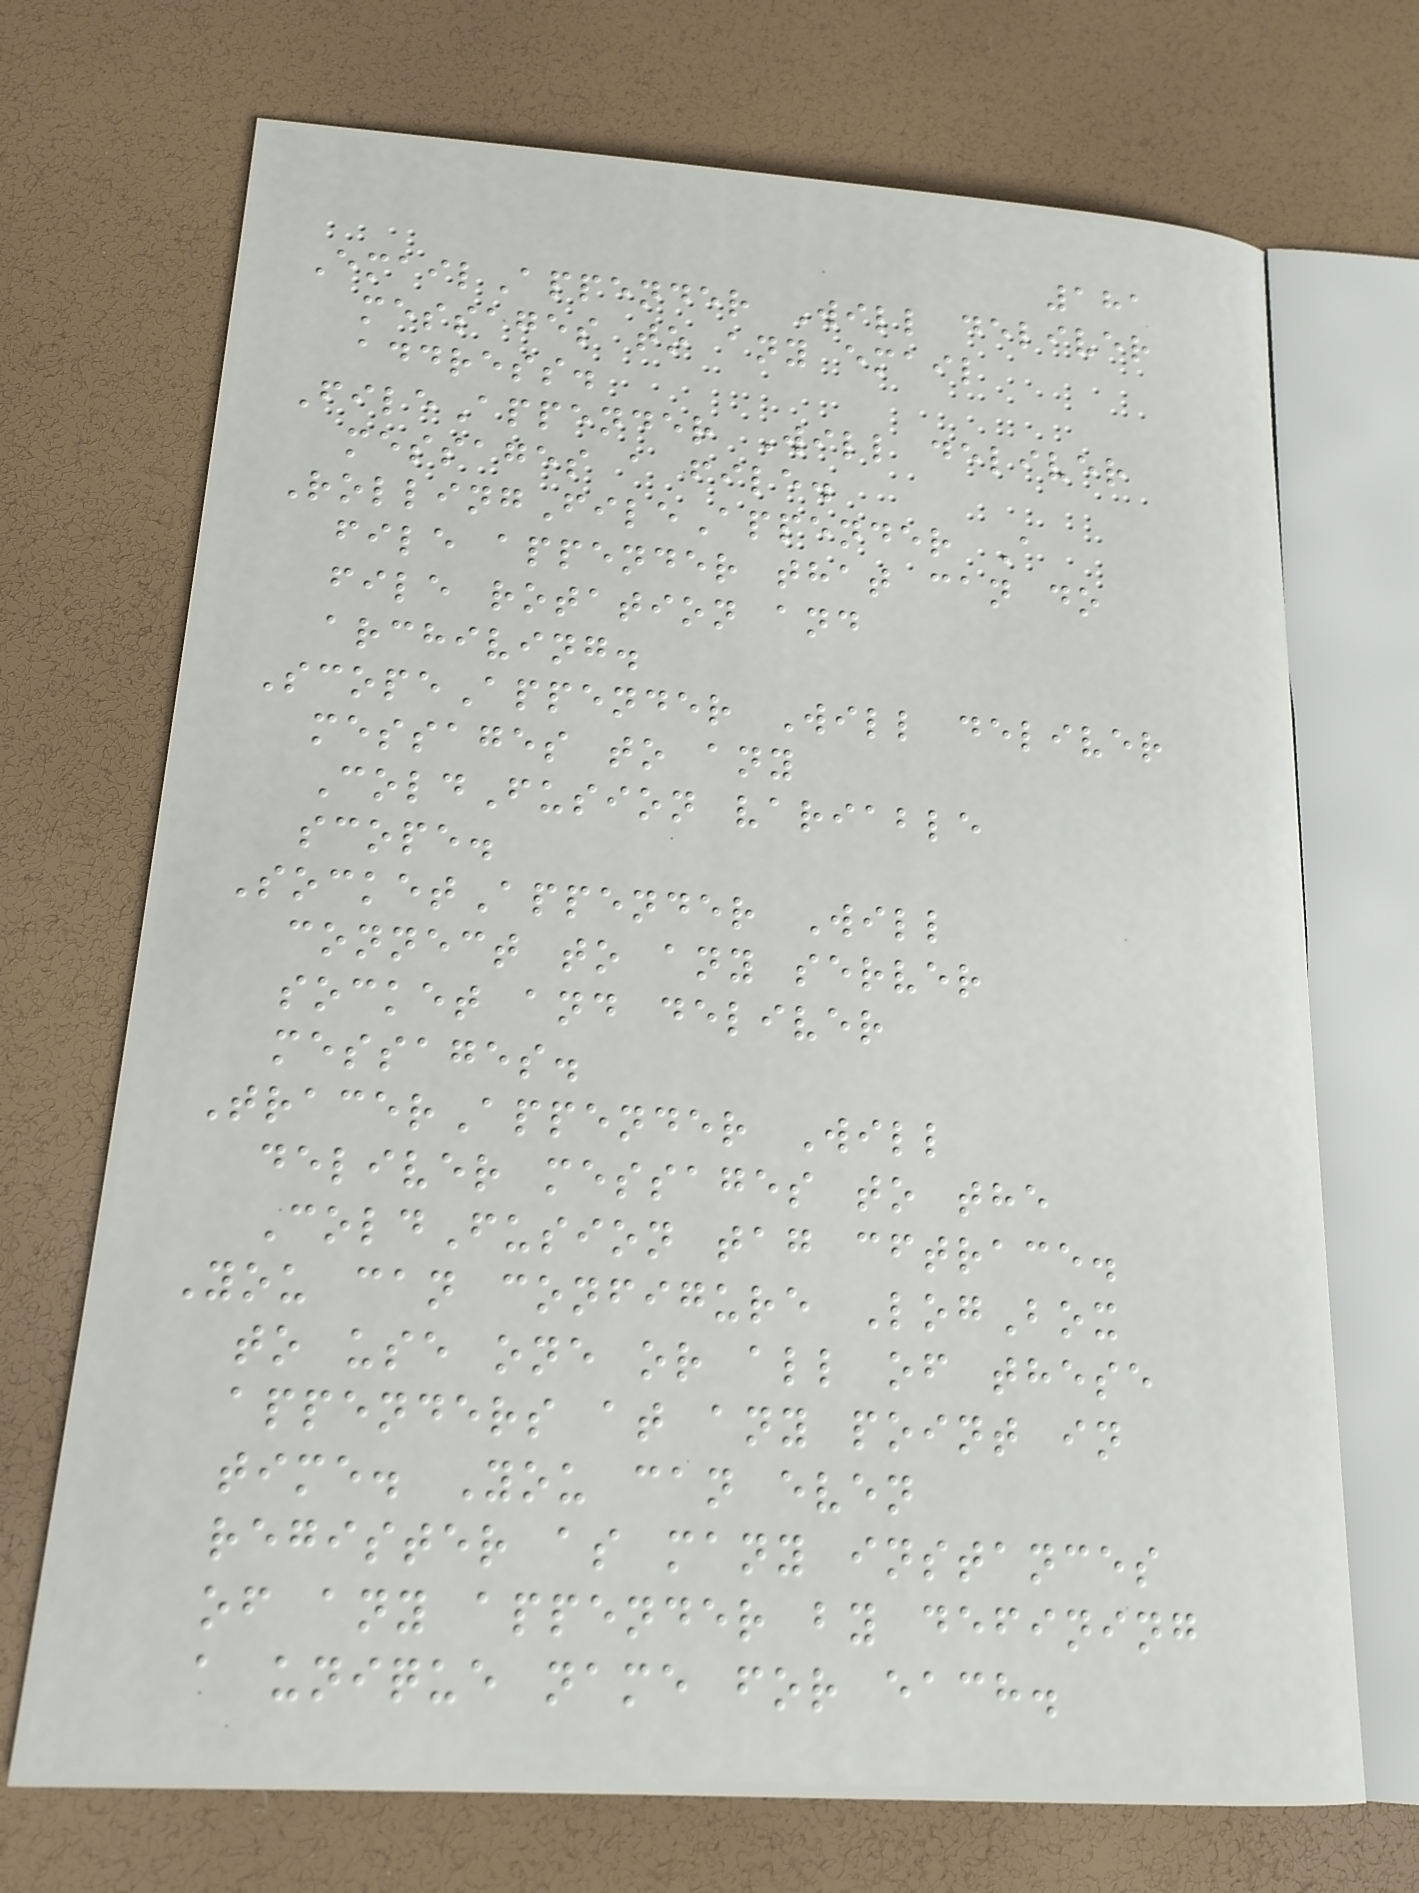181
EmailAppender Will deliver
messages to any email
address.
FileAppender Will deliver
messages a file.
RollingFileAppender A
file appender that can do
file rotation and
archiving.
ScopeAppender Will deliver
messages to any
ColdFusion variable
scope.
SocketAppender Will
connect to any server
socket and deliver
messages.
TracerAppender Will
deliver messages to the
ColdFusion tag cftrace.
You can configure LogBox
to use one or all of these
appenders at any point in
time. You can even
register as many instances
of any appender by defining
a unique name for each.
